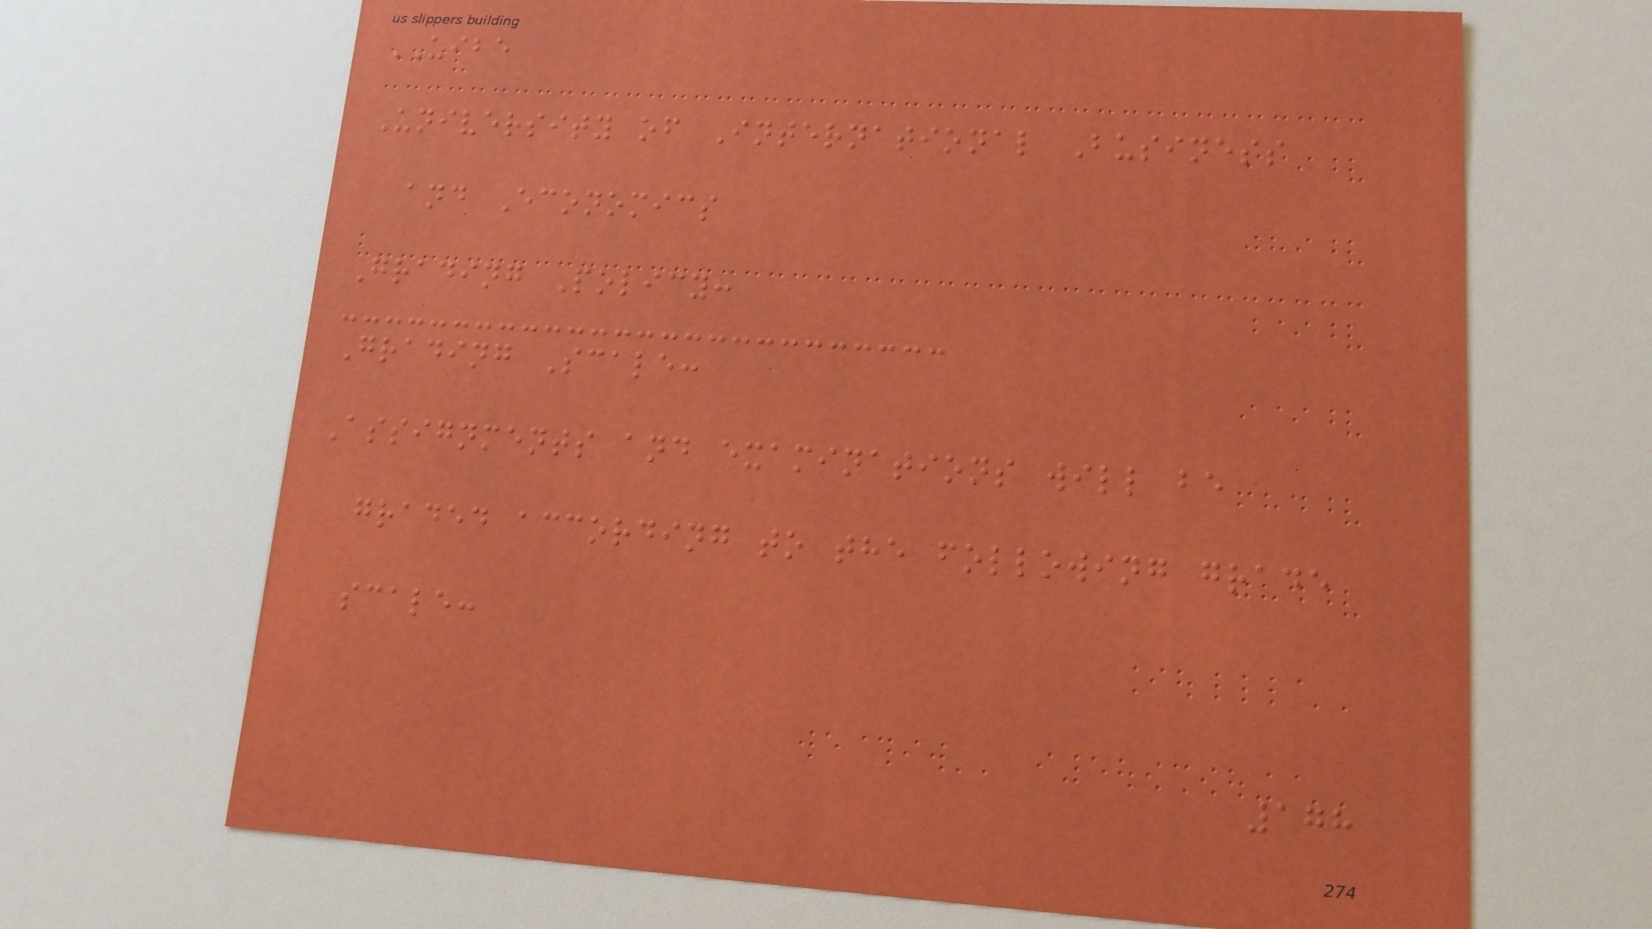UIBE
University of International Business
and Economics
Grading Policy:
Grading Scale:
Assignments and examinations will be
graded according to the following grade
scale:
178
